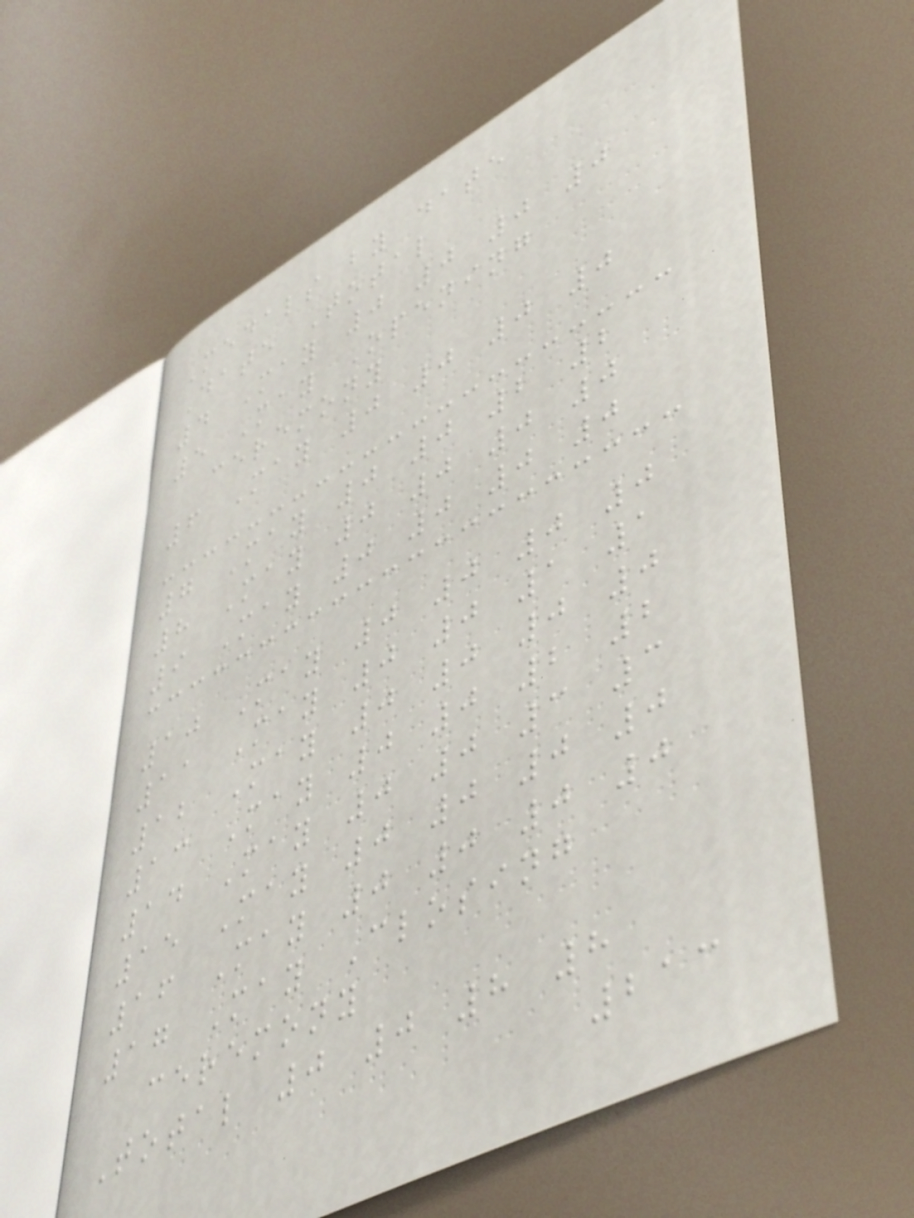Medals by date
Date Total
4 May 0 0 0 0
5 May Opening
ceremony
6 May 0 0 0 0
7 May 0 0 2 2
8 May 0 0 0 0
9 May 0 0 0 0
10 May 0 0 0 0
11 May 0 0 1 1
12 May 0 0 0 0
13 May 0 0 2 2
14 May 0 0 3 3
15 May 0 0 0 0
16 May 0 0 0 0
17 May Closing
ceremony
Total 0 0 8 8
213
